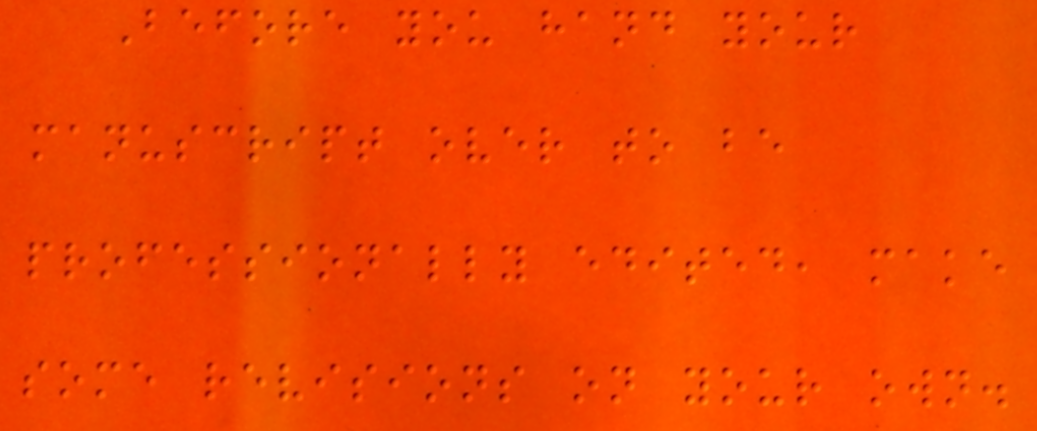Before you hand your
manuscript over to be
professionally edited, make
some revisions on your own.
